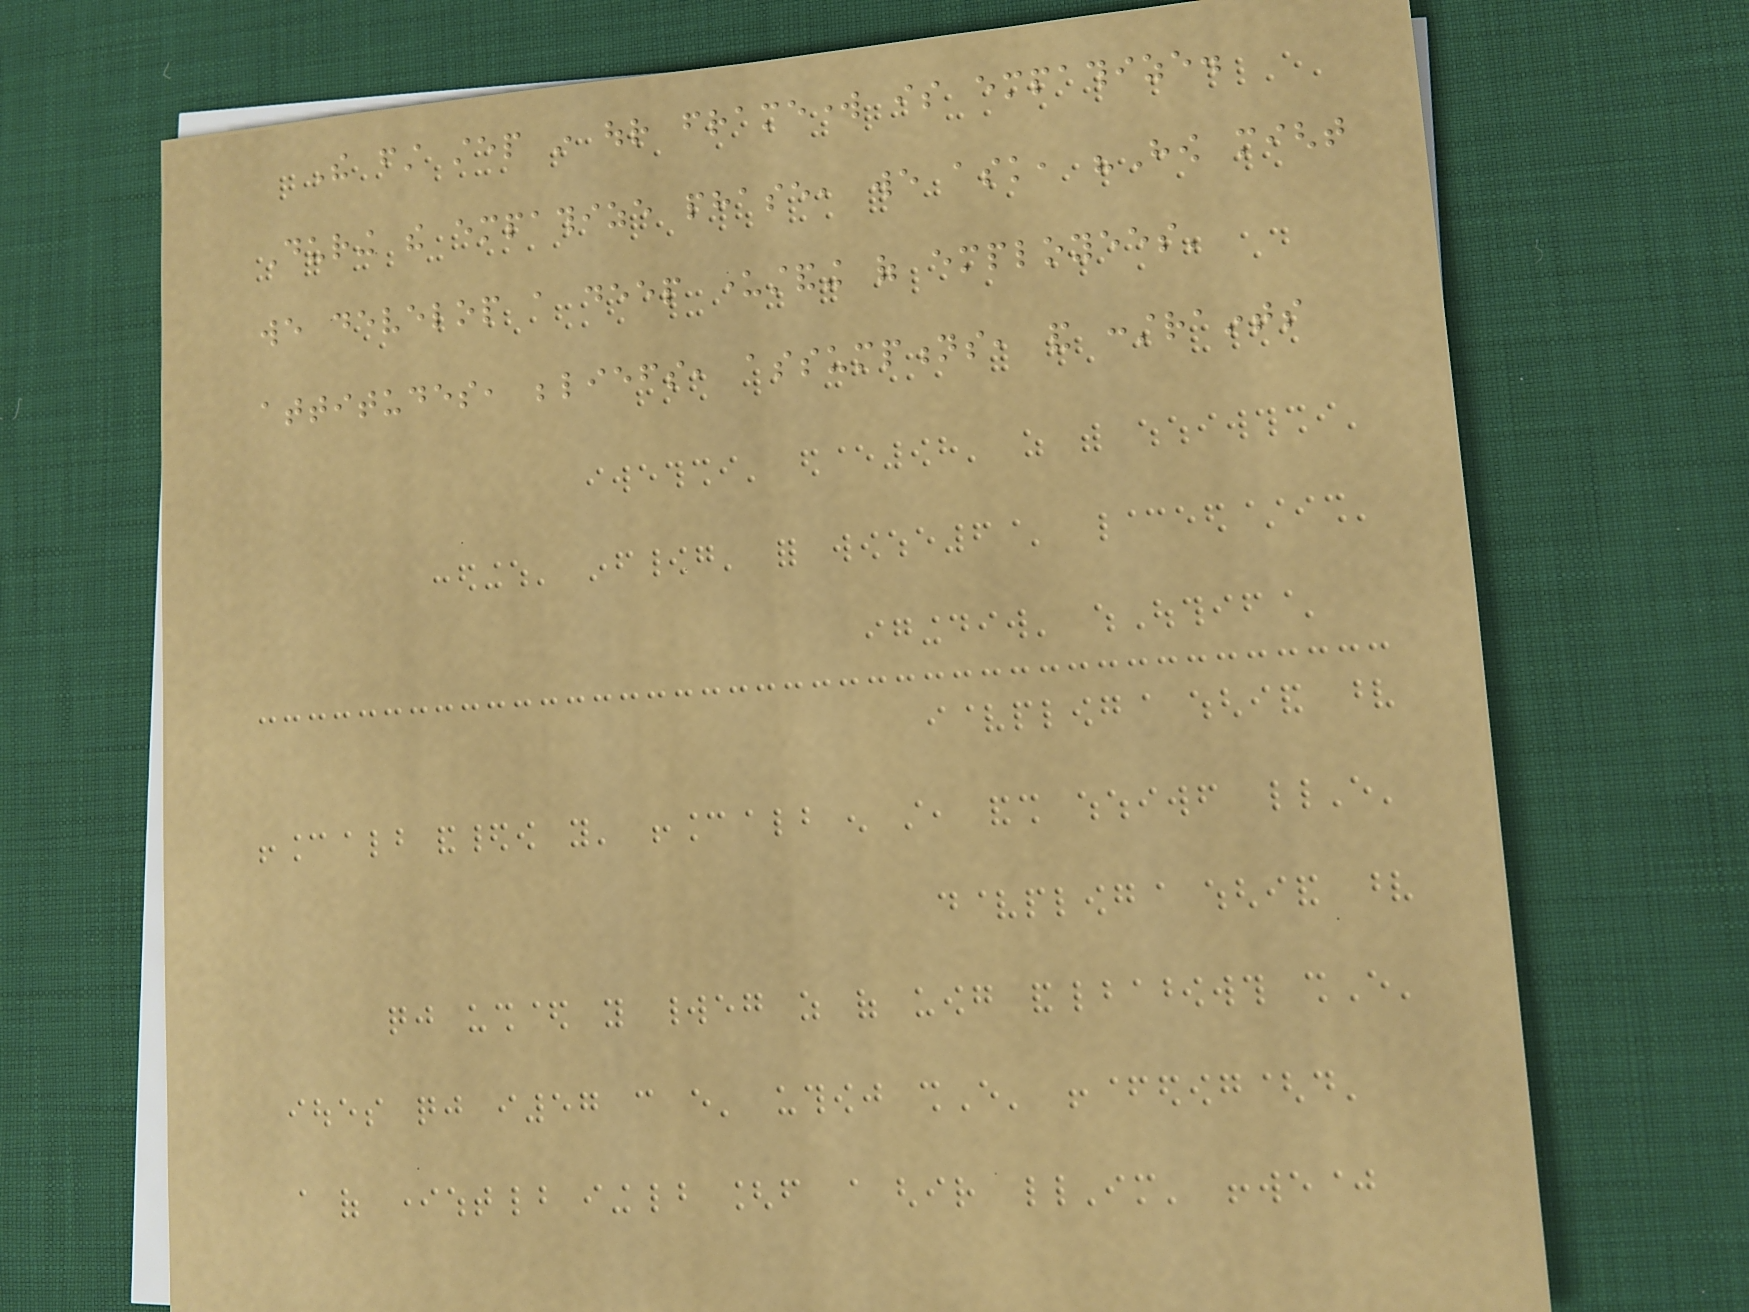The first step in our framework is empathize.
During the empathize phase, we ask, "How might
we develop a deep understanding of employees'
attitudes, beliefs, assumptions, and constraints
